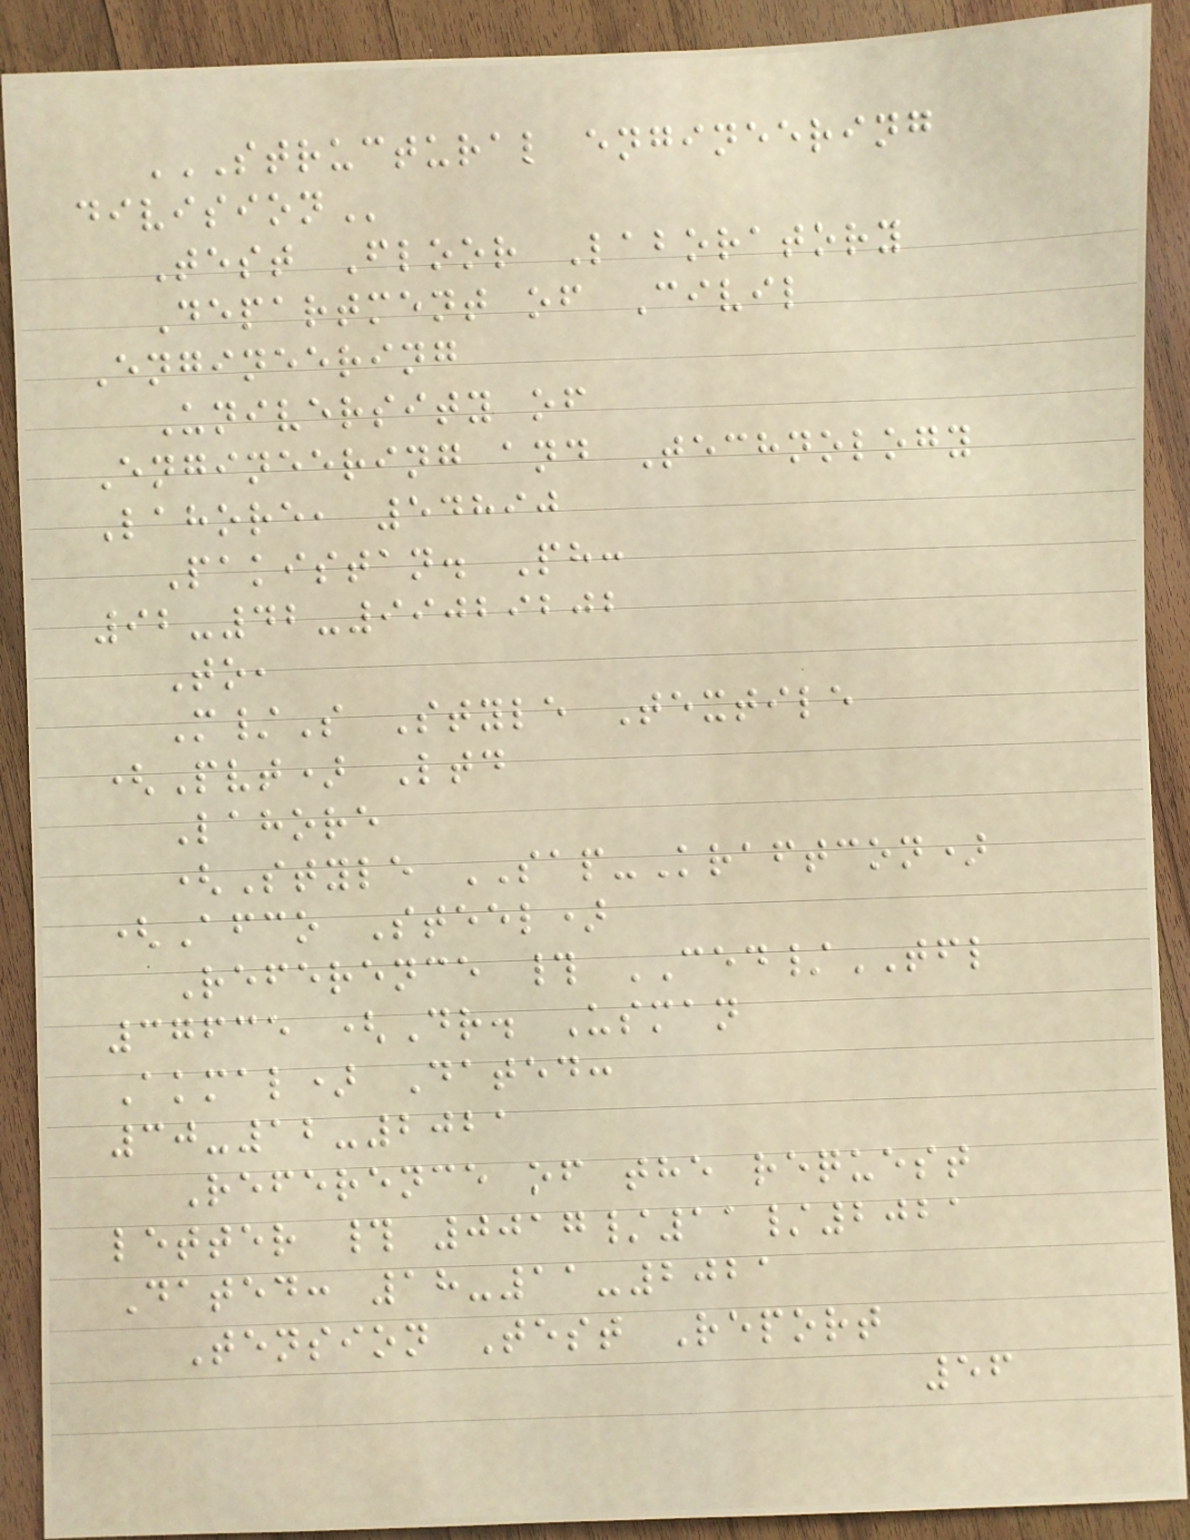STRUCTURAL ENGINEERING
DIVISION
Test Floor Laboratory
Department of Civil
Engineering
University of
Engineering and Technology
Lahore, 54890
Pakistan. Ph:
92-42-99029202
To,
M/S Style Textile
(Pvt) Ltd
Lahore
(Style SAP-Kraftcon)
(Afco Steel)
Reference # CED/TFL
37635 (Dr. Usman
Akmal) Dated:
30-12-2021
Reference of the request
letter # 0017/11/2021
Dated: 18-11-2021
Tension Test Report
56
